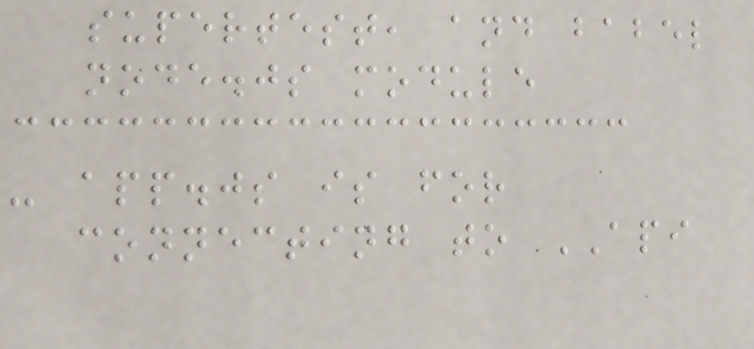supertest, and babel
node.js module
- app.js is for
connecting to API
